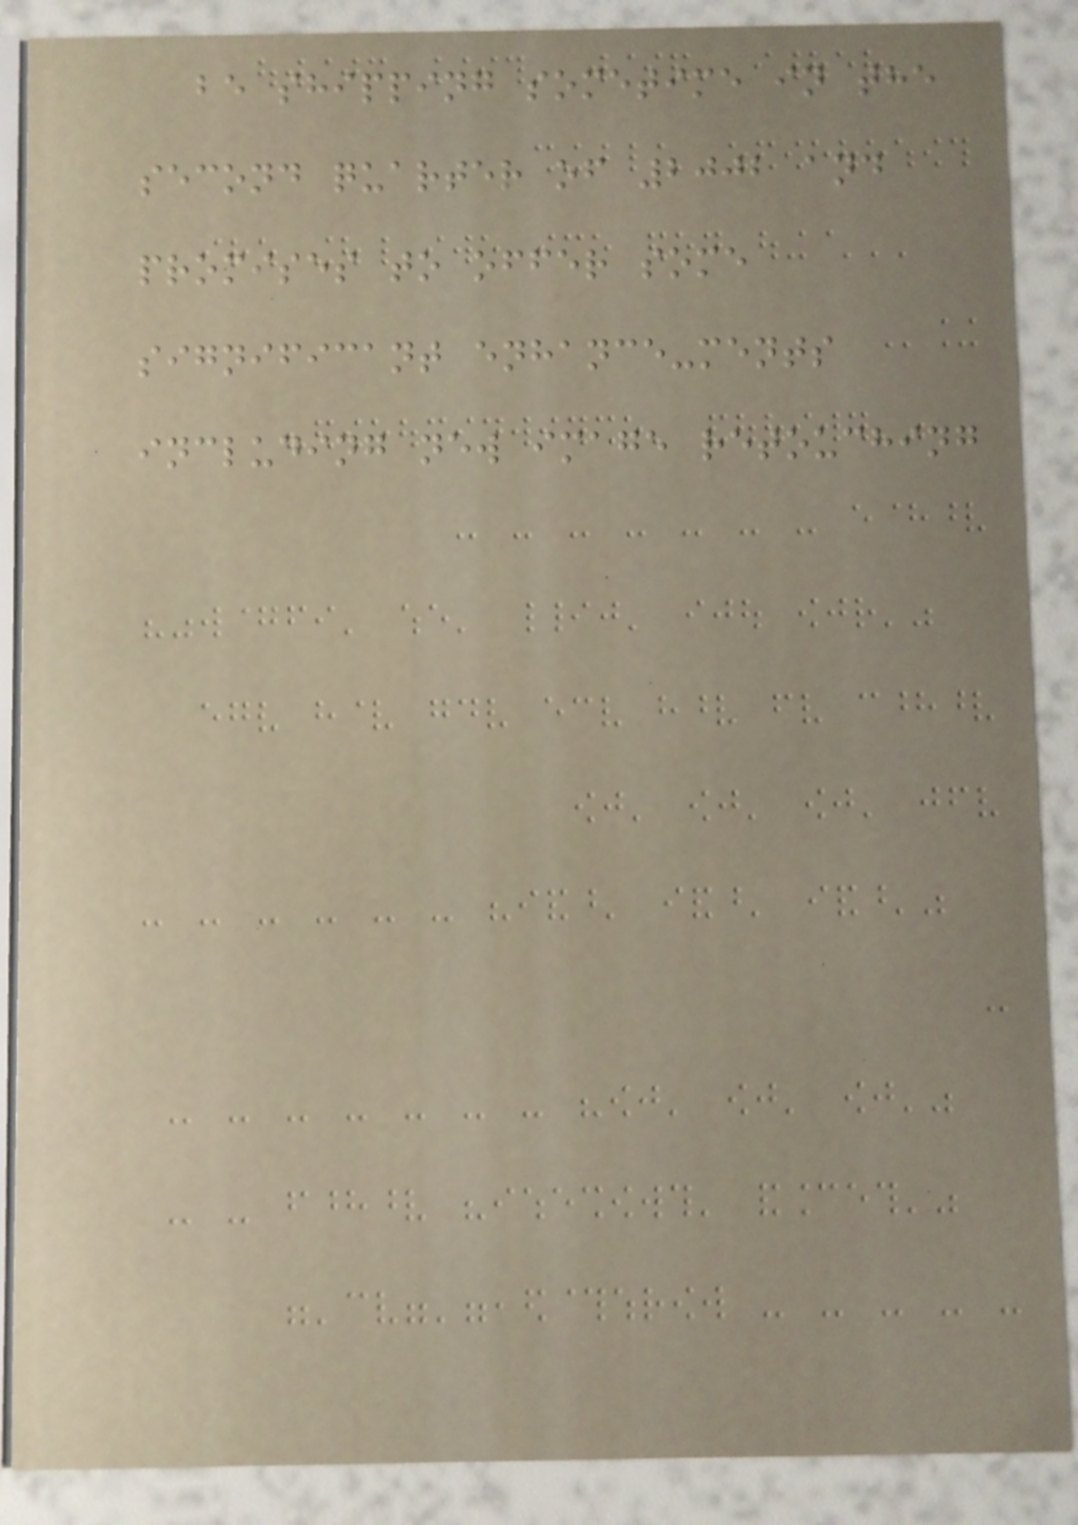be shipping sometime in the
second quarter of 2002 and
promises to offer some
significant enhance-ments
including new image retouching
